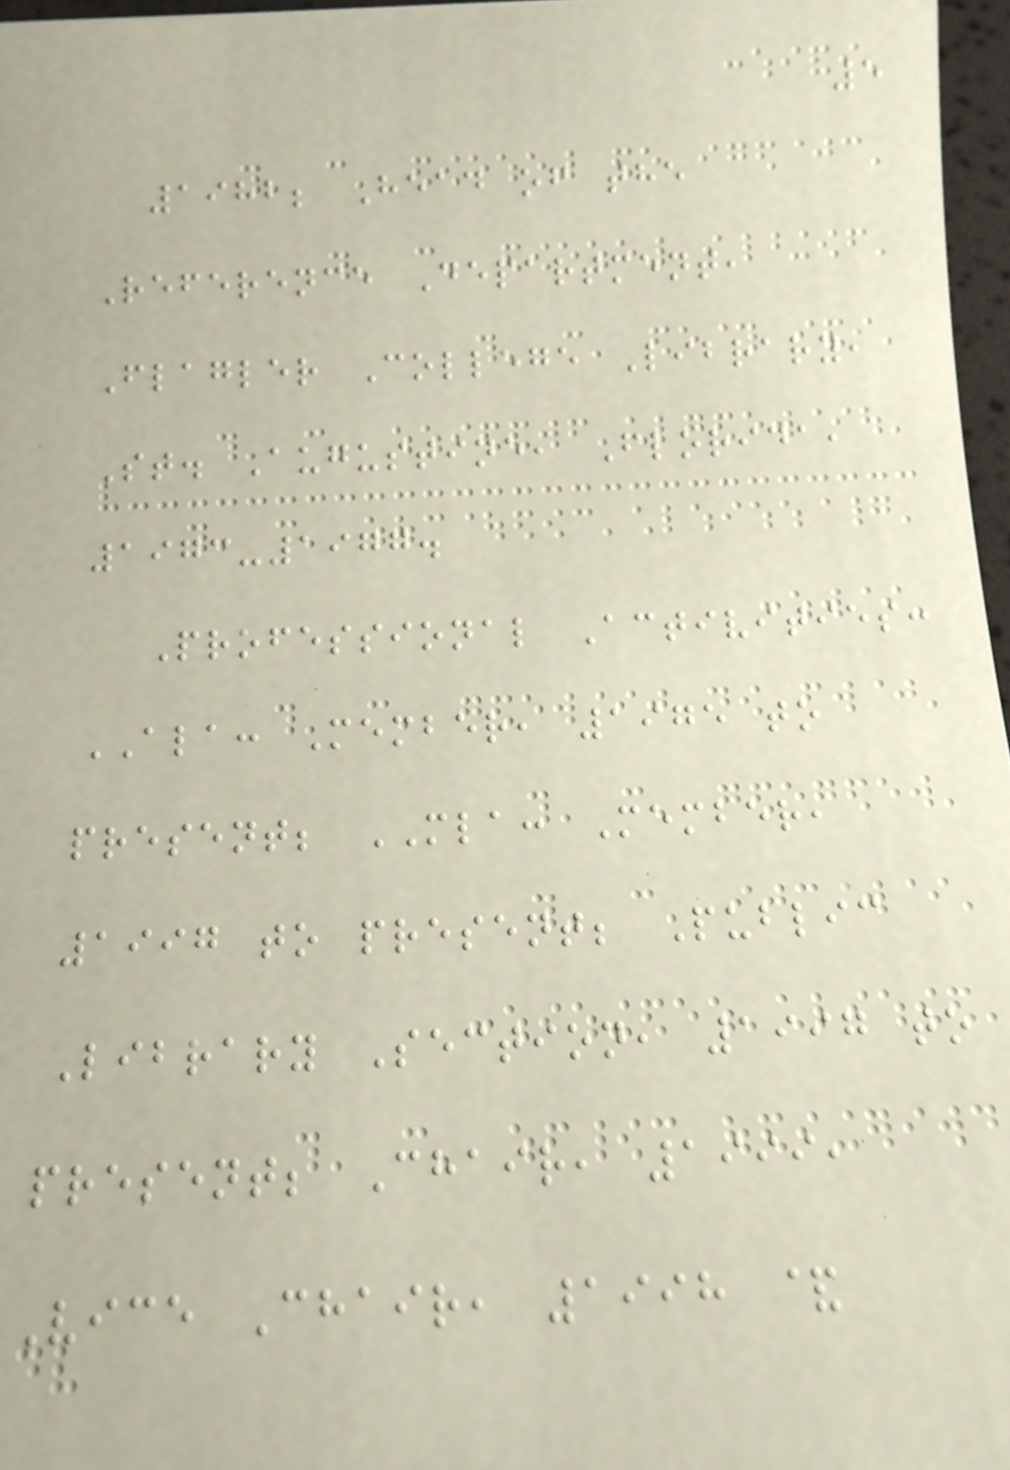5
1982; Head of the
Reference Department,
Flagler College Library,
St. Augustine, Florida,
1973-1977.
Professional Activities:
ALA: Member, 1975 to
present; MLA: Member,
1997 to present; Public
Library Section, 1997 to
present; Chair, 1999,
Vice Chair, 1998 &
